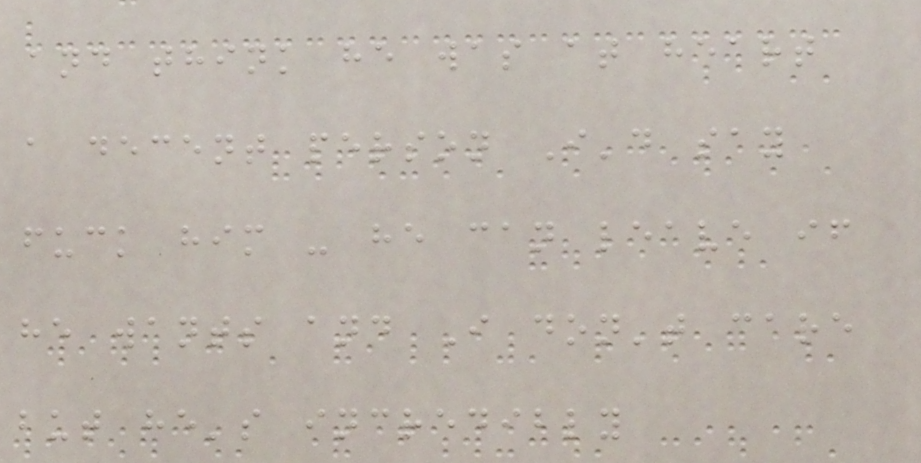and think he was at heart
a decent person I'd say
fuck him - he can leave if
he wants and I don't care
but he's incredibly
